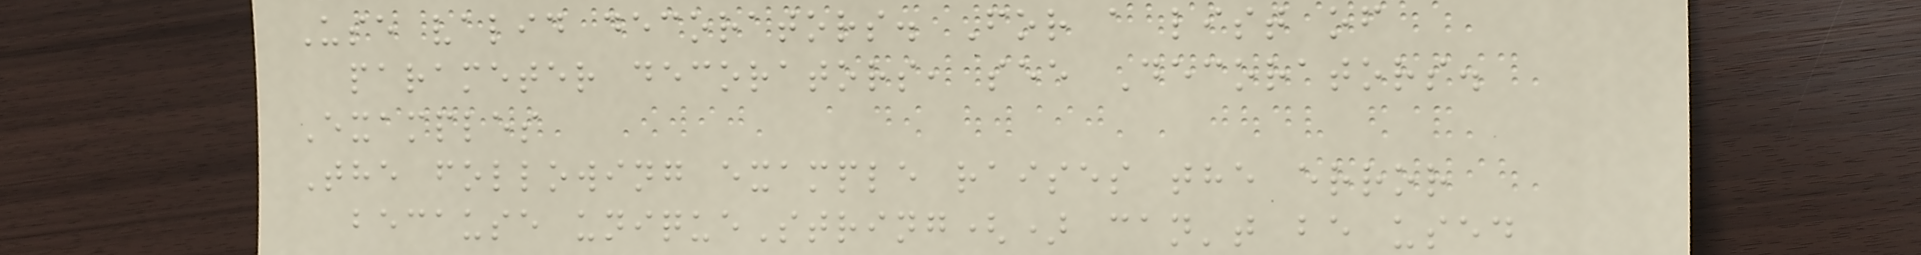Use valid decorators. For a list of
parameter decorators, see Decorators.
Examples
The following example raises the error
because uniqueString() can't be used
